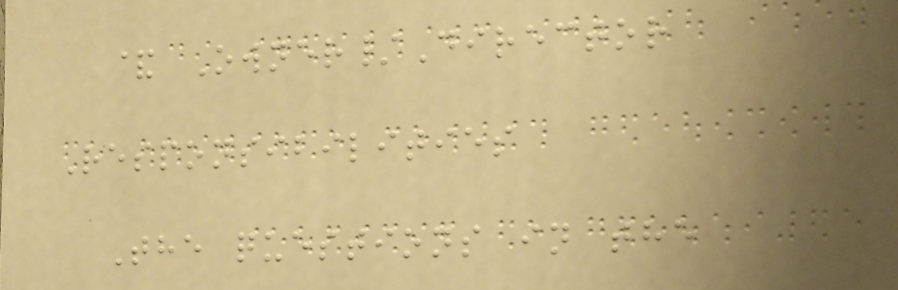& Owner/Director
Responsibilities
The questions in the
